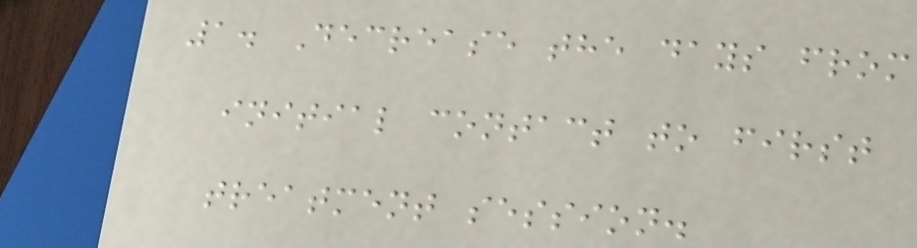1. Decrease the days from
initial contact to first
treatment session.
